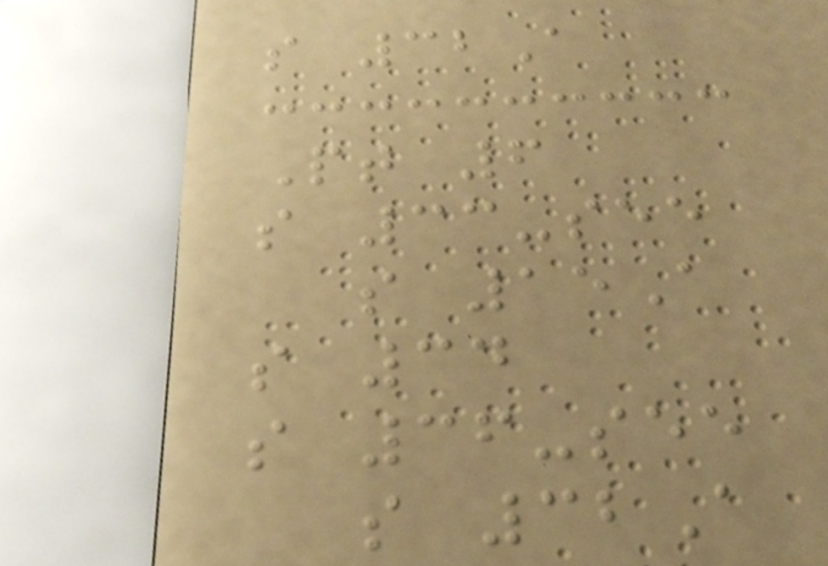s 32A
Pt 6
s 33-see
s 15A
s 34
s 36-see
s 32A
